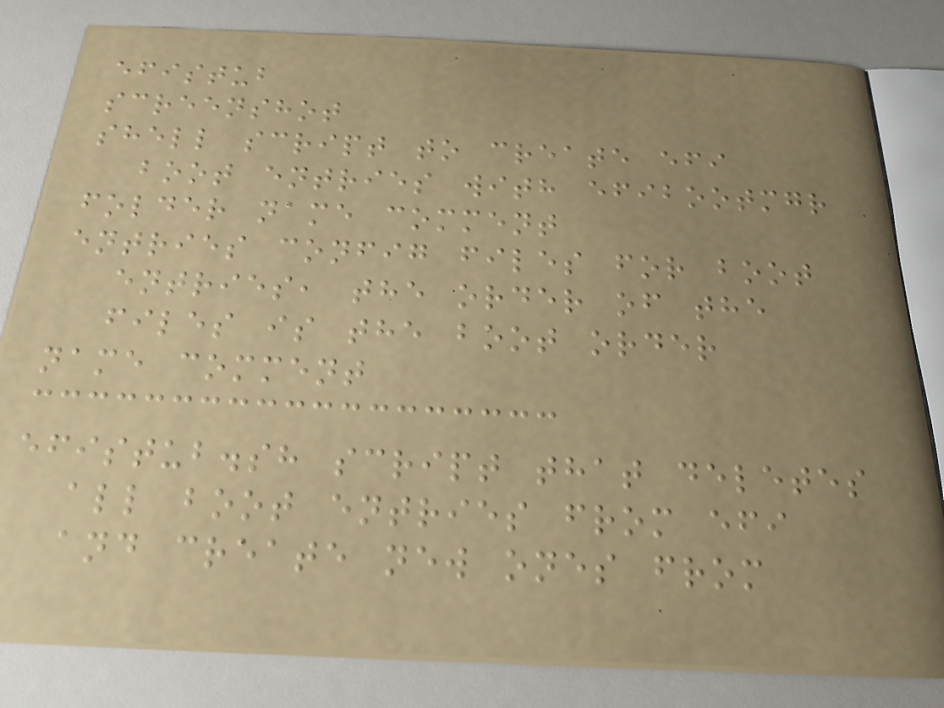efistub
screenshot
shell script to create efi
boot entries with efibootmgr
folder name comment
entries config files for boot
entries, the order of the
files is the boot order
name comment
efistub.sh script that deletes
all boot entries from efi
and create new ones from
